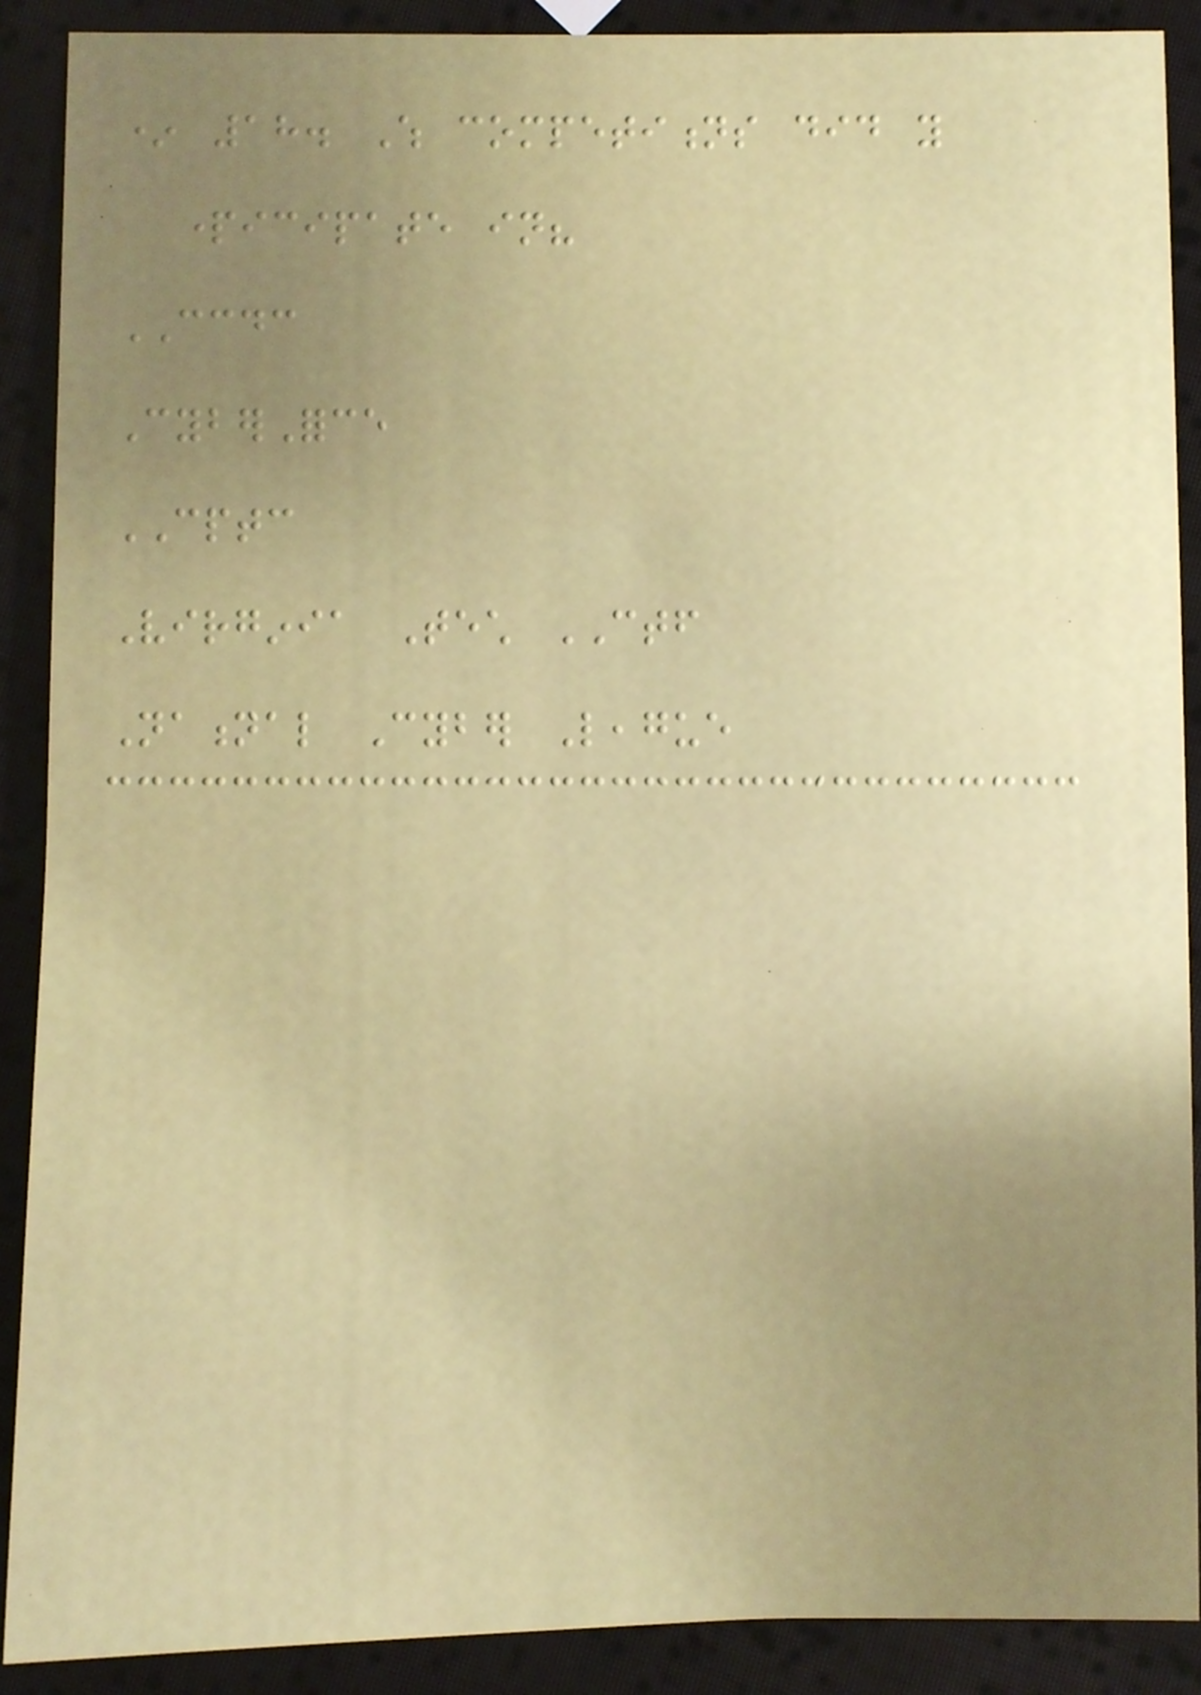* 18. Which competitions did you
participate in?
CCDC
CyberForce
CPTC
Virginia Tech CTF
National Cyber League
